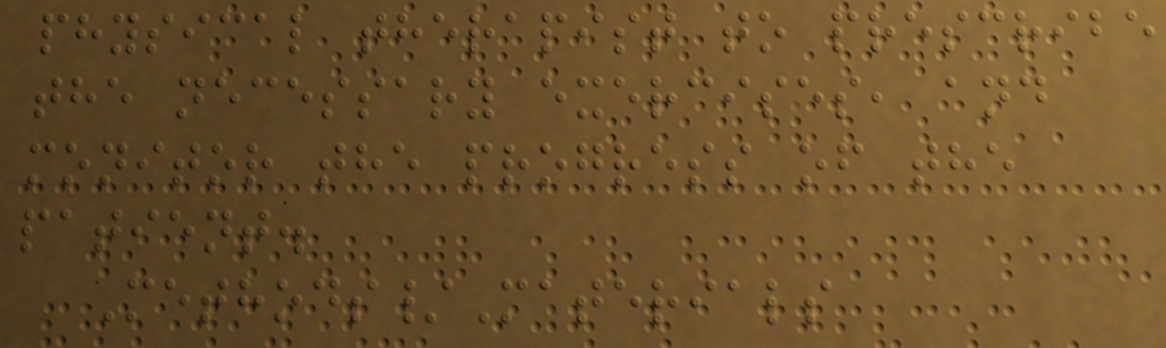physical therapist to prescribe
the necessary exercises, and
monitor the progress of the
patient.
Methods/Materials
